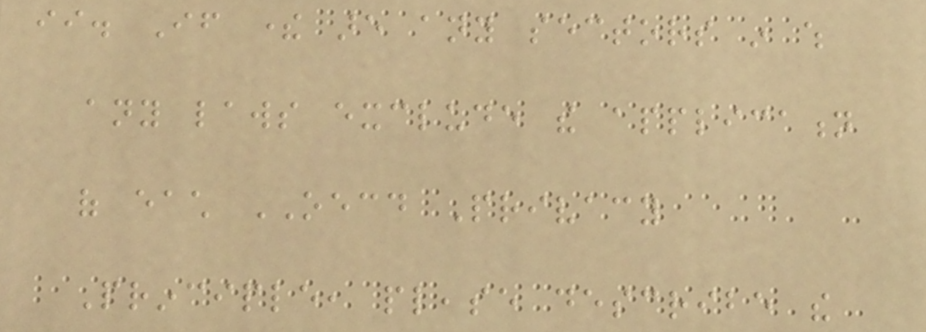ii. If there are any sectors in which
any laws exclude the application
of each OECD Privacy
Principle, please describe the
